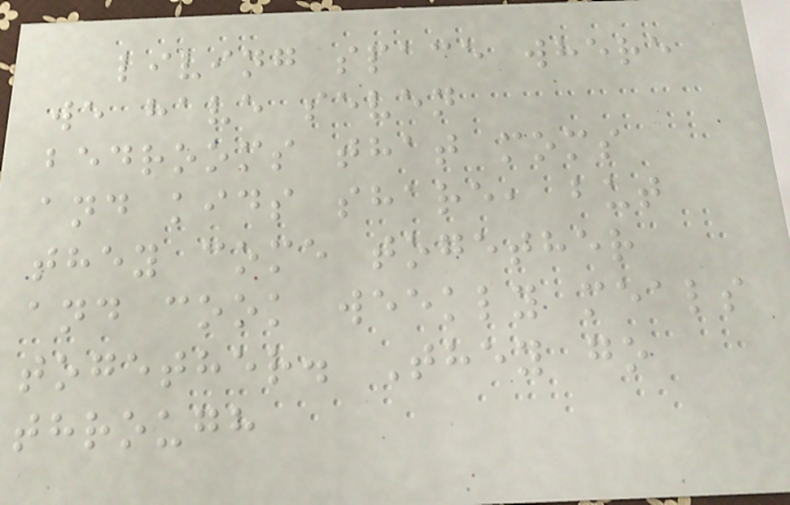living space where
we have seven
bedrooms that moms
and kids share, but
they come together
and cook weekly meals
together. They go
through
